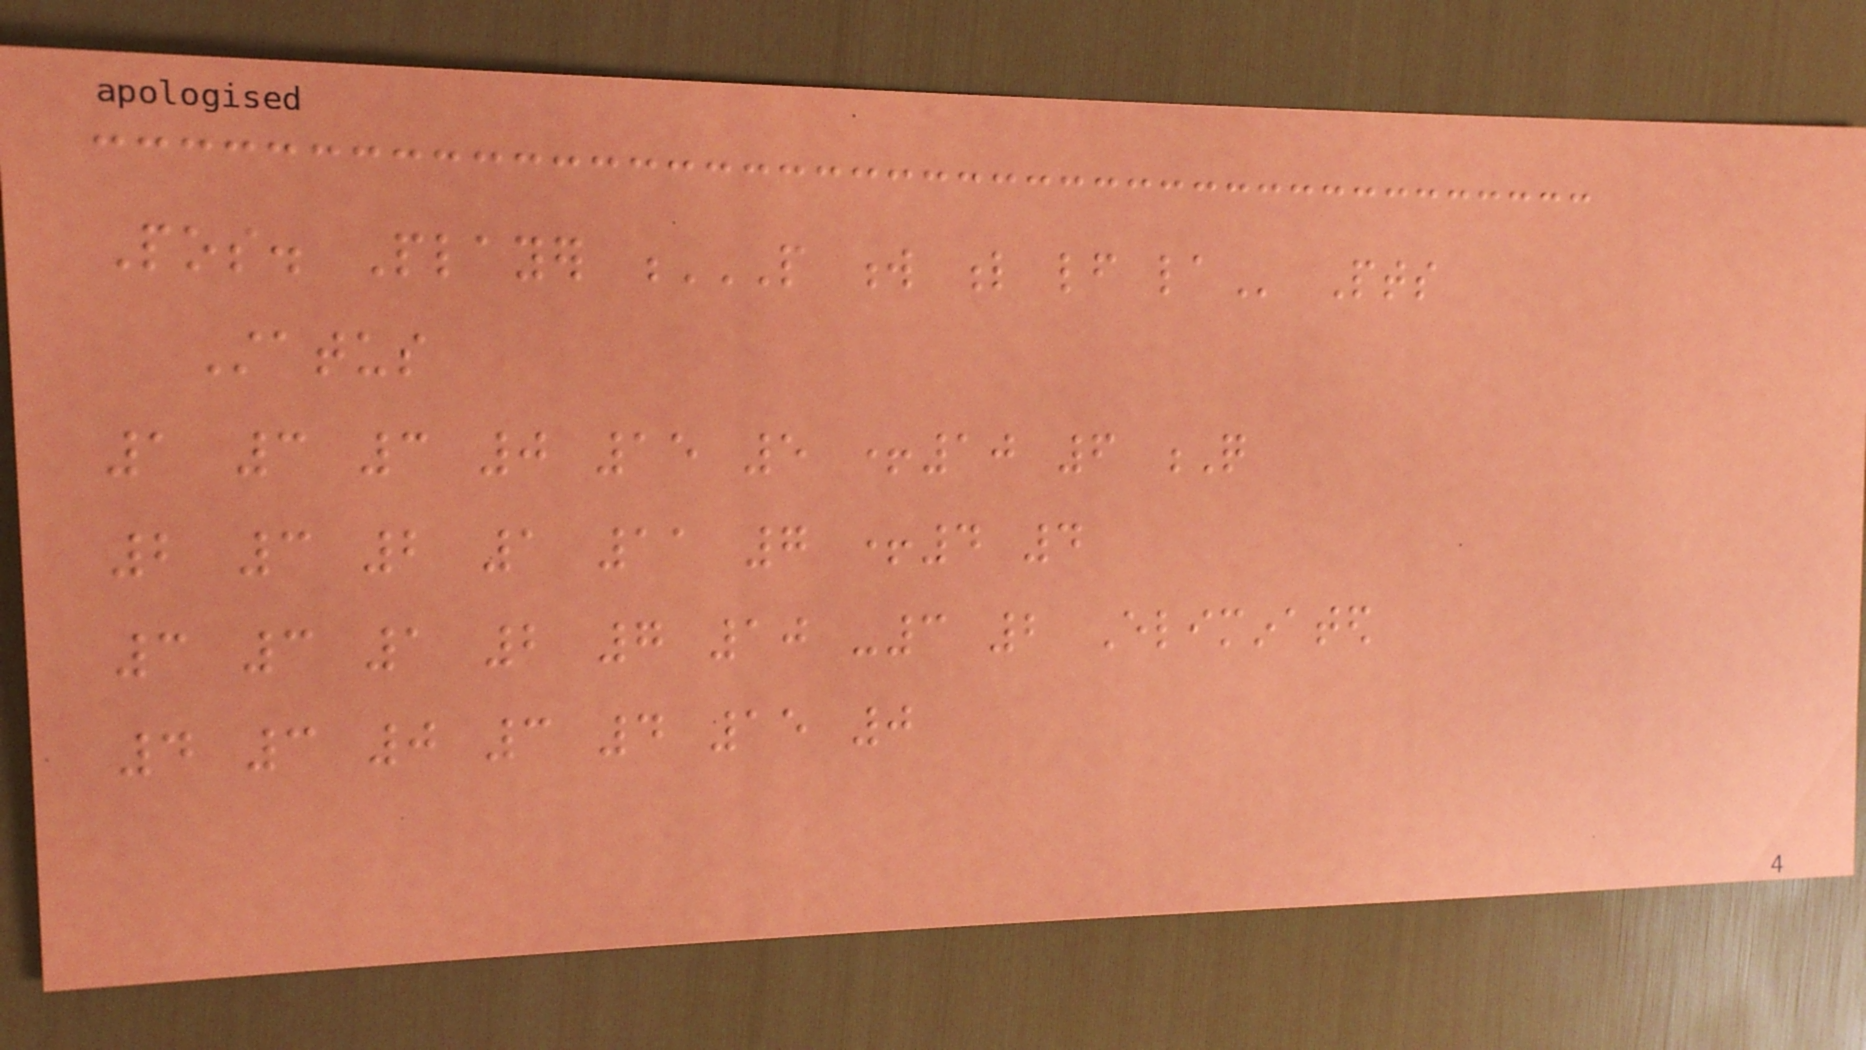Pos. Player P W L LF LA Pts
Status
1 3 3 0 15 5 +10 6 Q
2 3 2 1 11 7 +4 4
3 3 1 2 7 10 -3 2 Eliminated
4 3 0 3 4 15 0
